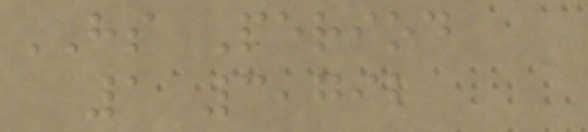HS Period
1 3,792
